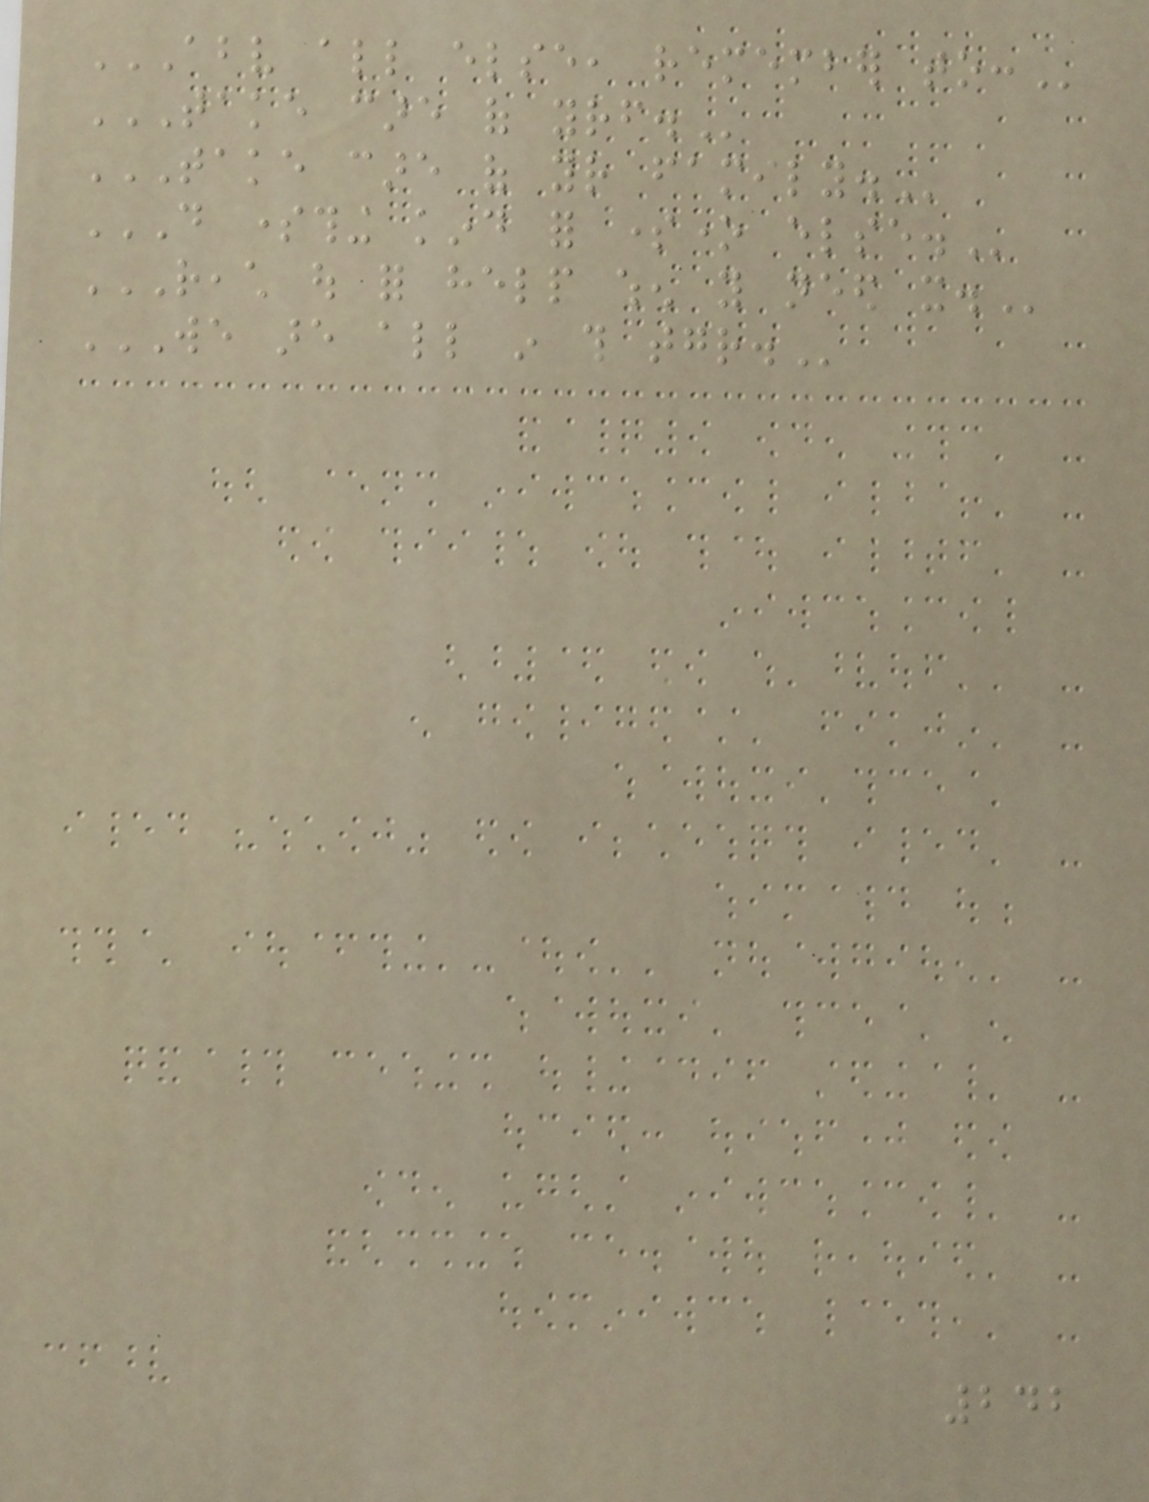ABOVE ALL ELSE, REMEMBER TO:
TAKE CARE OF YOURSELF.
TAKE CARE OF YOUR FAMILY.
DO SOMETHING KIND FOR SOMEONE ELSE.
REACH OUT FOR HELP WHEN YOU NEED IT.
WE ARE ALL IN THIS TOGETHER.
242
